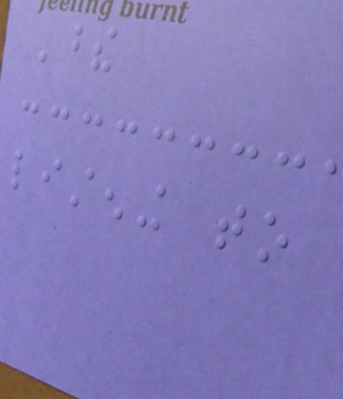These
listening to
